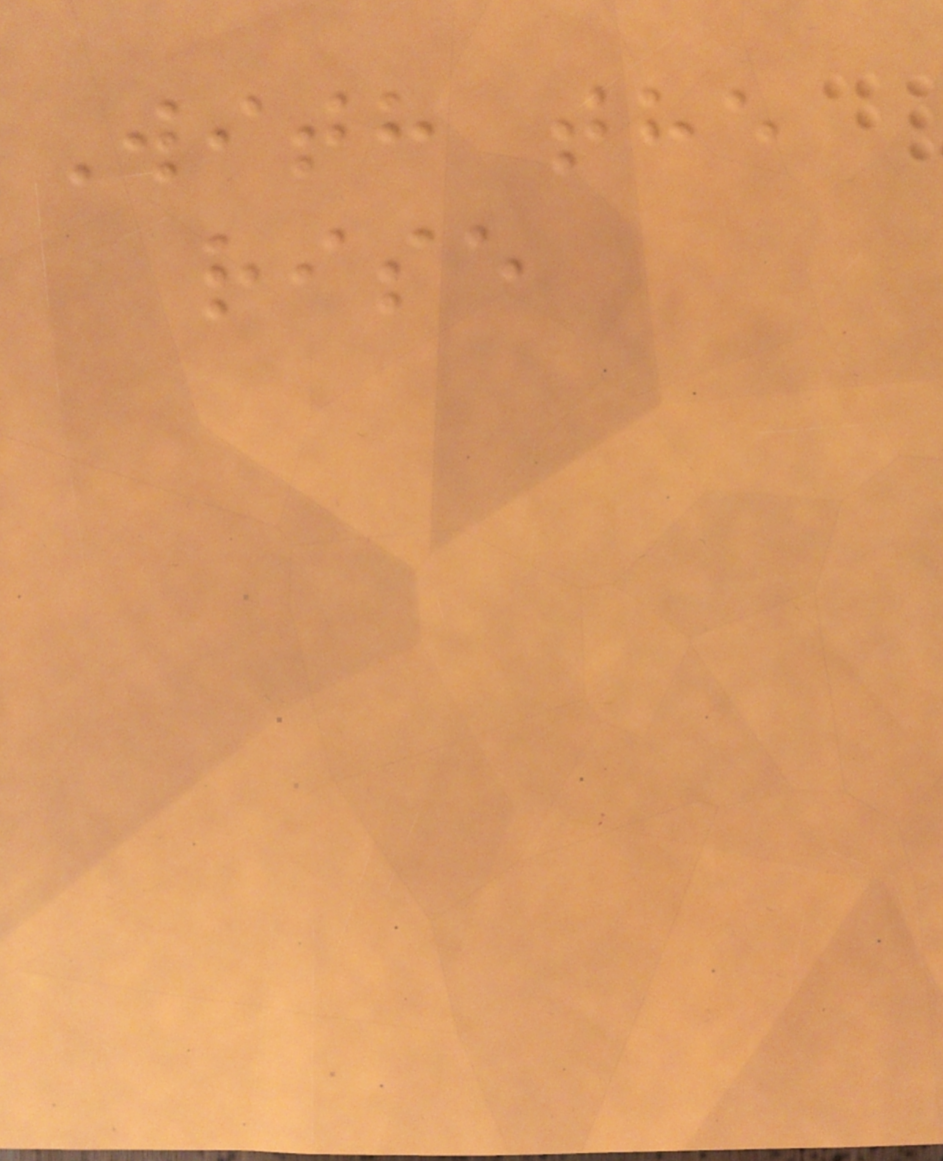With the
rise
